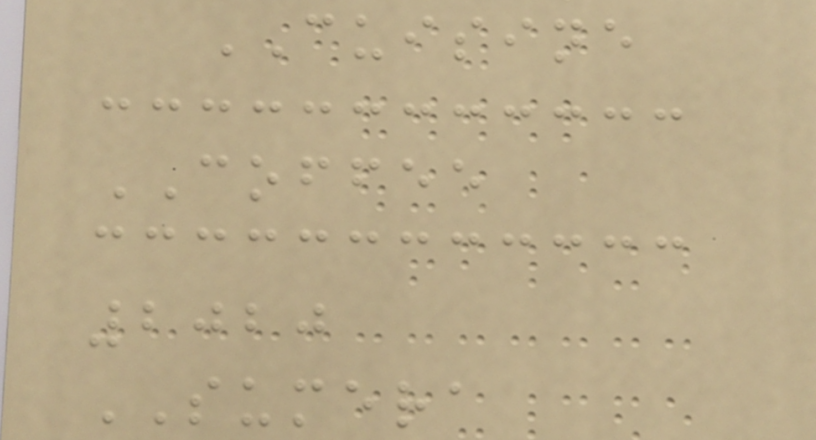CUISINE
COFFEE
2020
SUMERA
